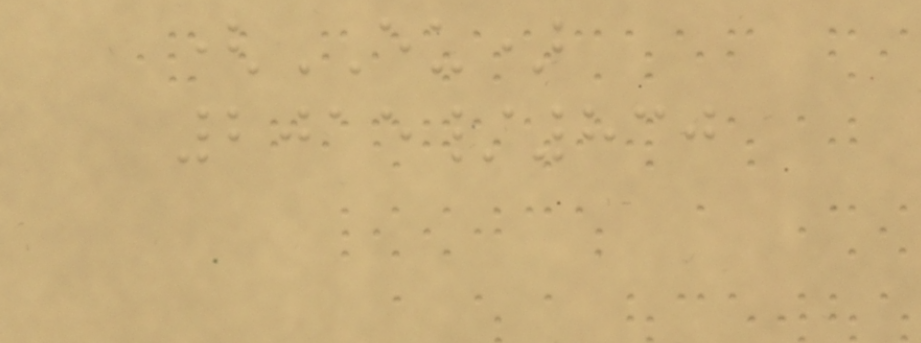(EU)
2015/830
